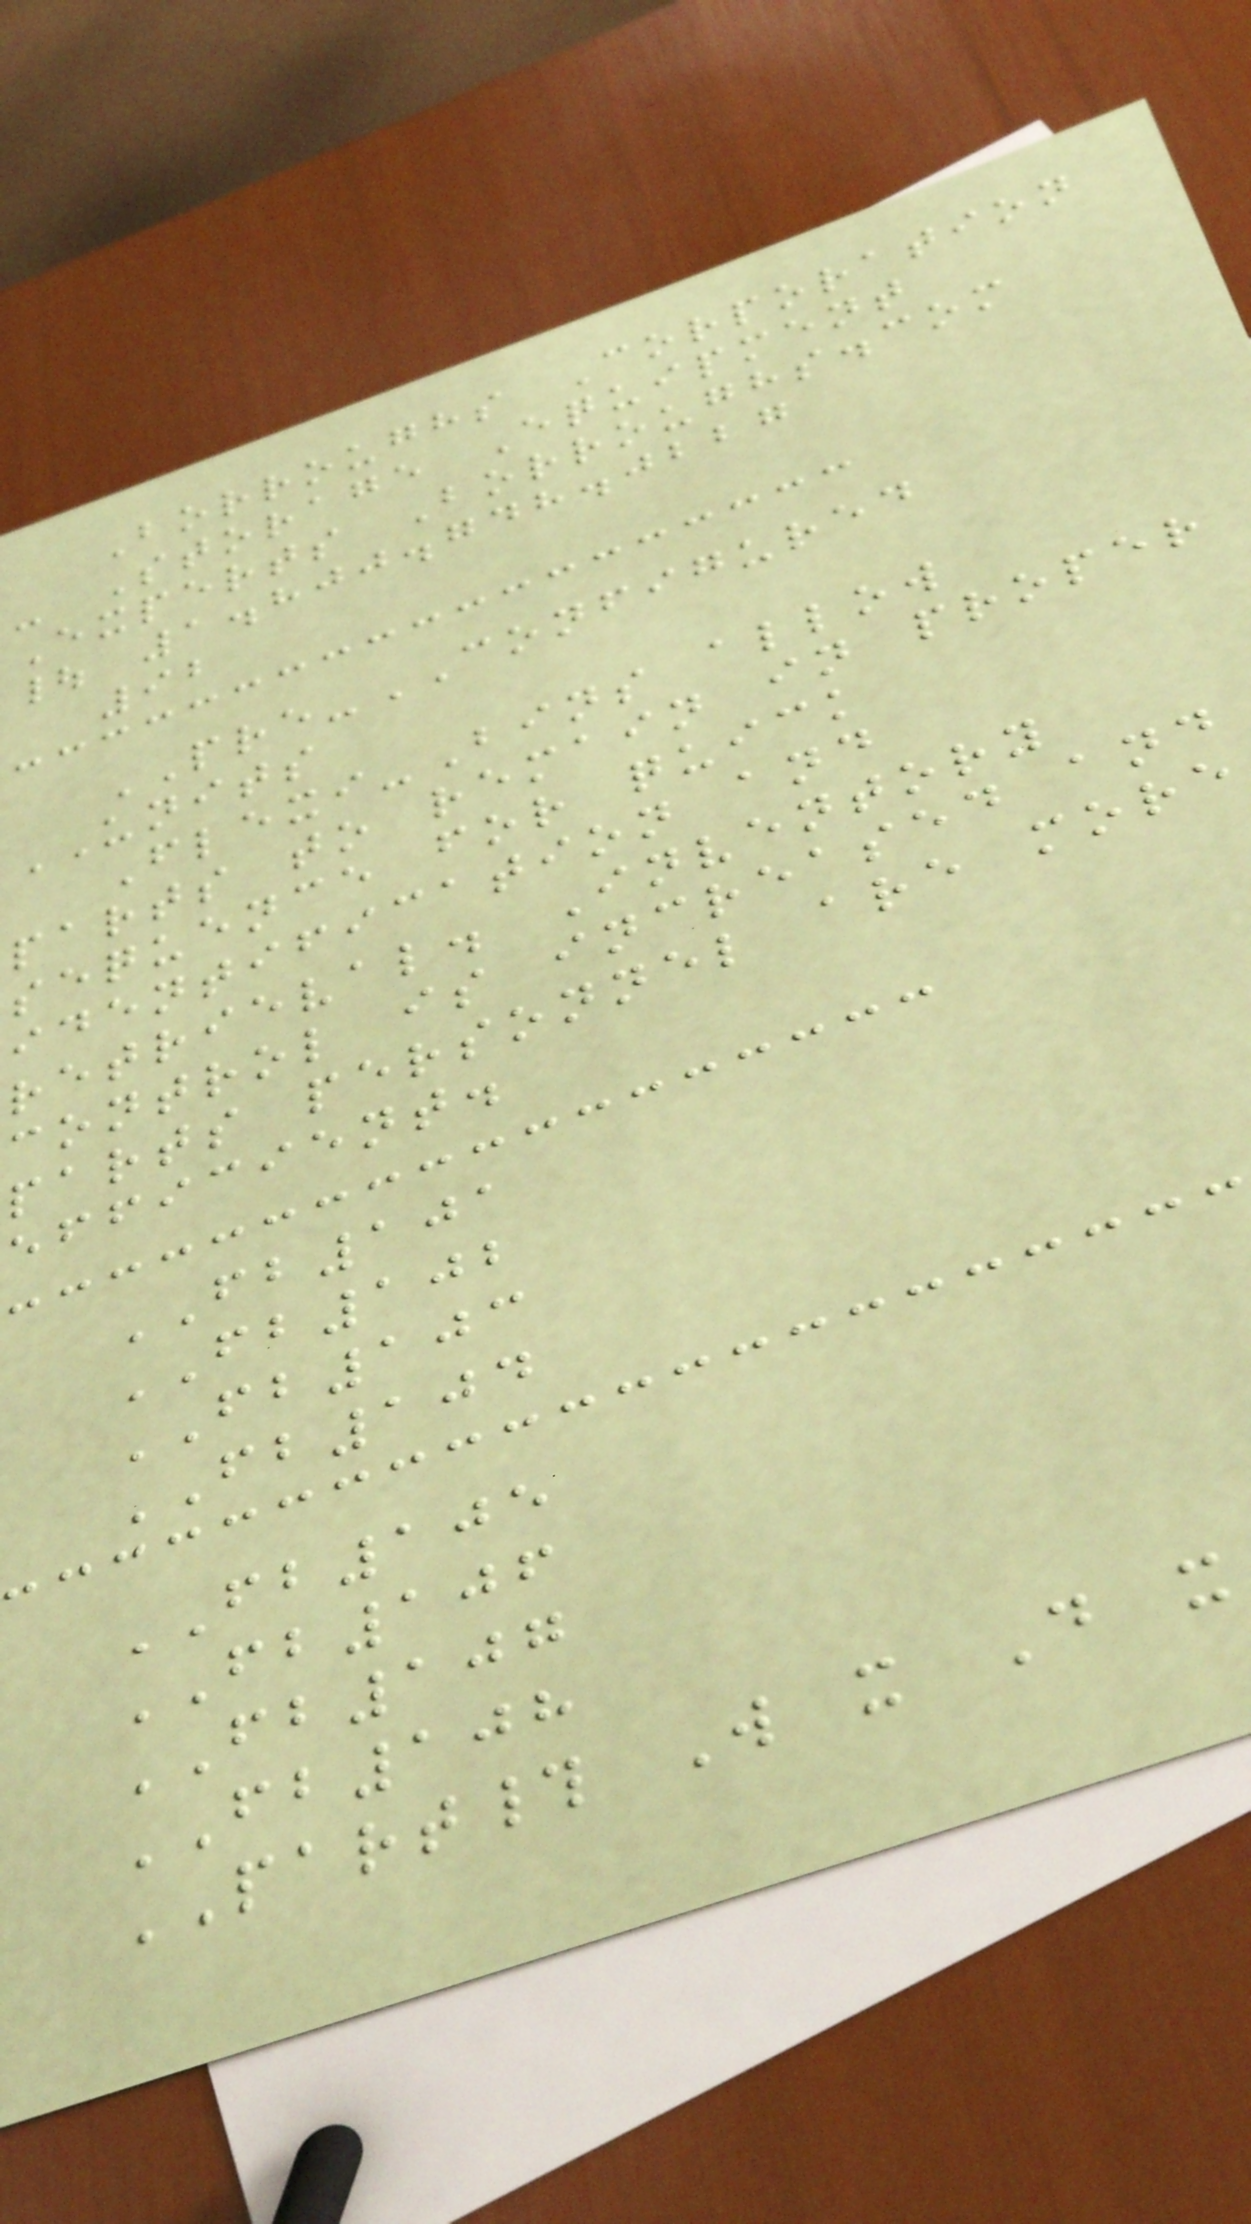Borroughs Corporation
- Storage Equipment
Experts Borroughs.com
| 1.800.748.0227
92
PRE-CONFIGURED
UNITS
Flexi-Bins allow
parts to remain in proper
sequence for quick
identification and
retrieval. Inventory
control is increased and
parts personnel are more
efficient.
FB101
FB102
FB103
FB104
FB105
FB106
FB107
FB108
PART# W x D x
